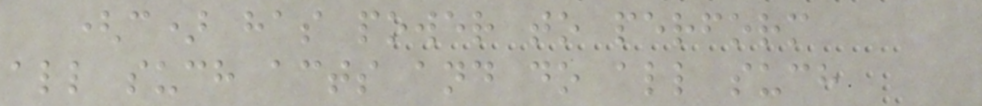(c) has power to perform
all such acts and do all such
